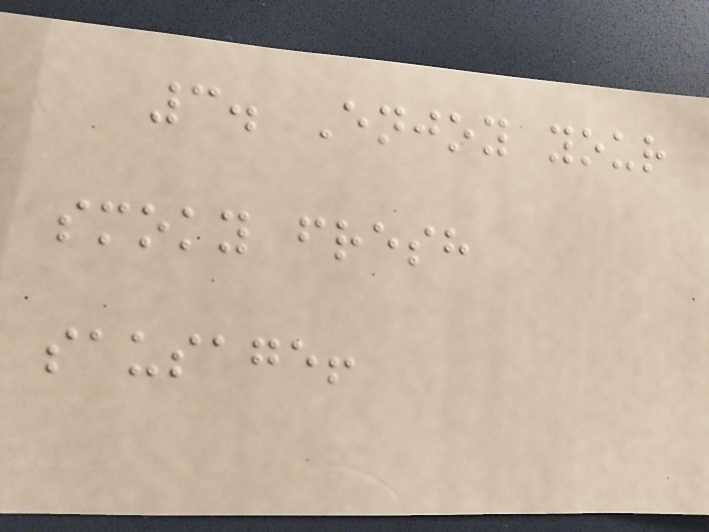3. Enjoy your
smoky fresh
sausage!
